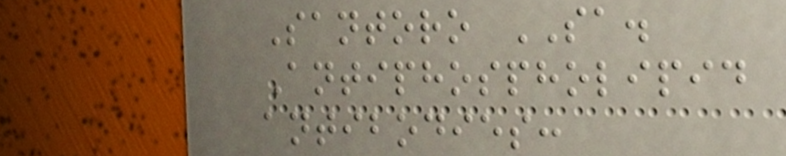Santoro SA.
Antiphospholipid
antibodies:
